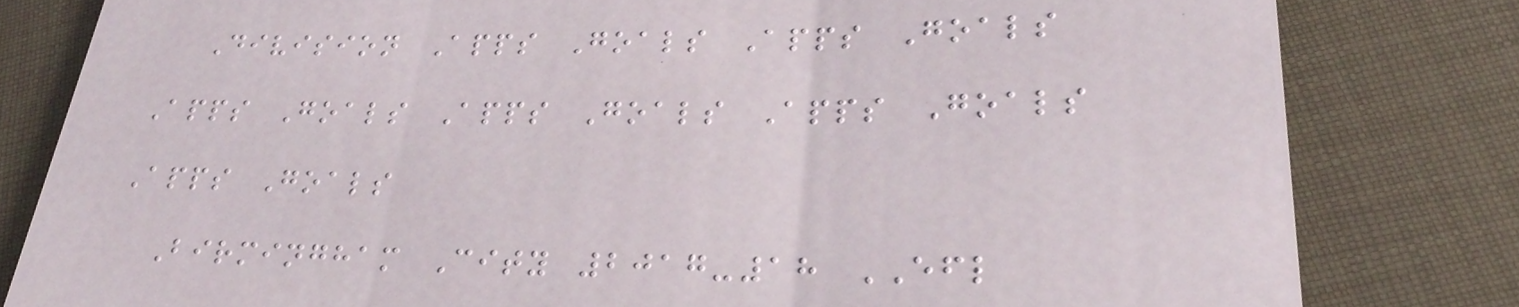Division Apps Goals Apps Goals
Apps Goals Apps Goals Apps Goals
Apps Goals
Birmingham City 2017-18 EFL
